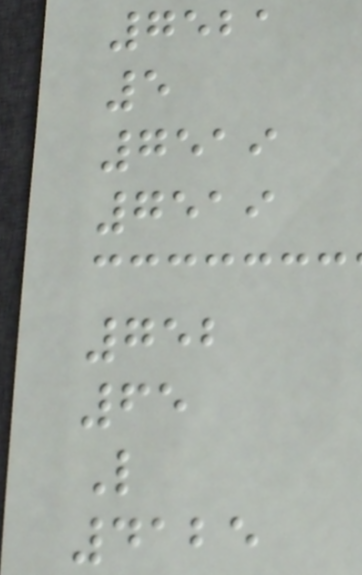7521
5
7519
7519
752
65
L
4125
